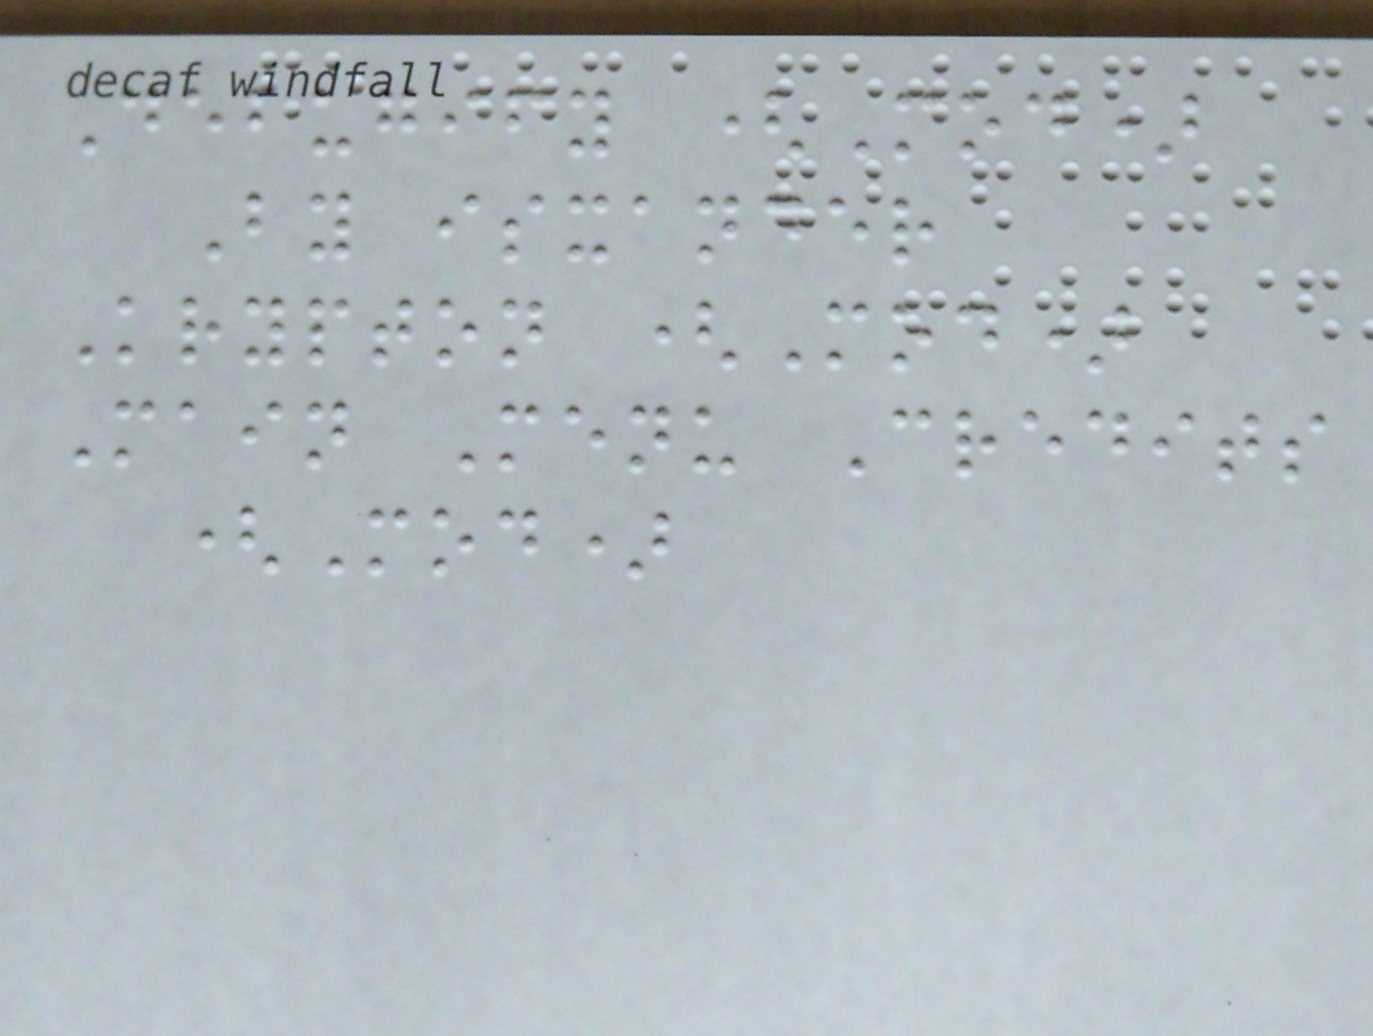Debugify (Mod)
By isxander
Krypton (Mod)
Main Menu Credits
(Mod)
